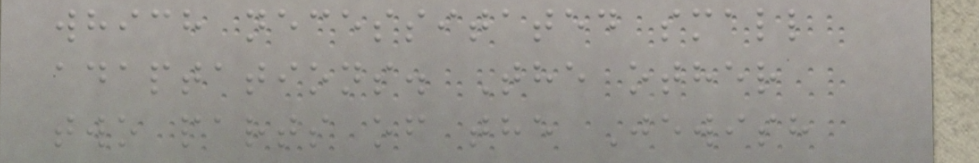which necessitated small
adaptations. The other
two parts of the Jewish
